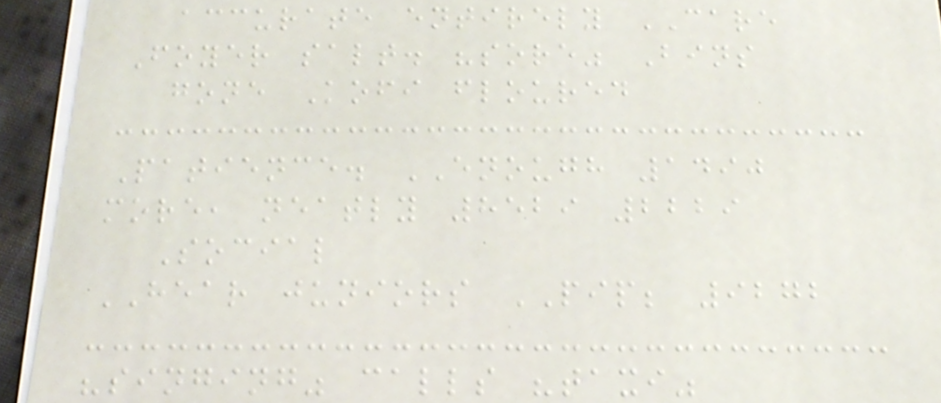accurate entirely CARE
Foyer salt. "sore" Bins
gone Kofi floured
Patience. ENOUGH 1490
more, neatly 8529 2229
Social
HEAR juniors PIP; 9272
"singing" calls "taxi"
